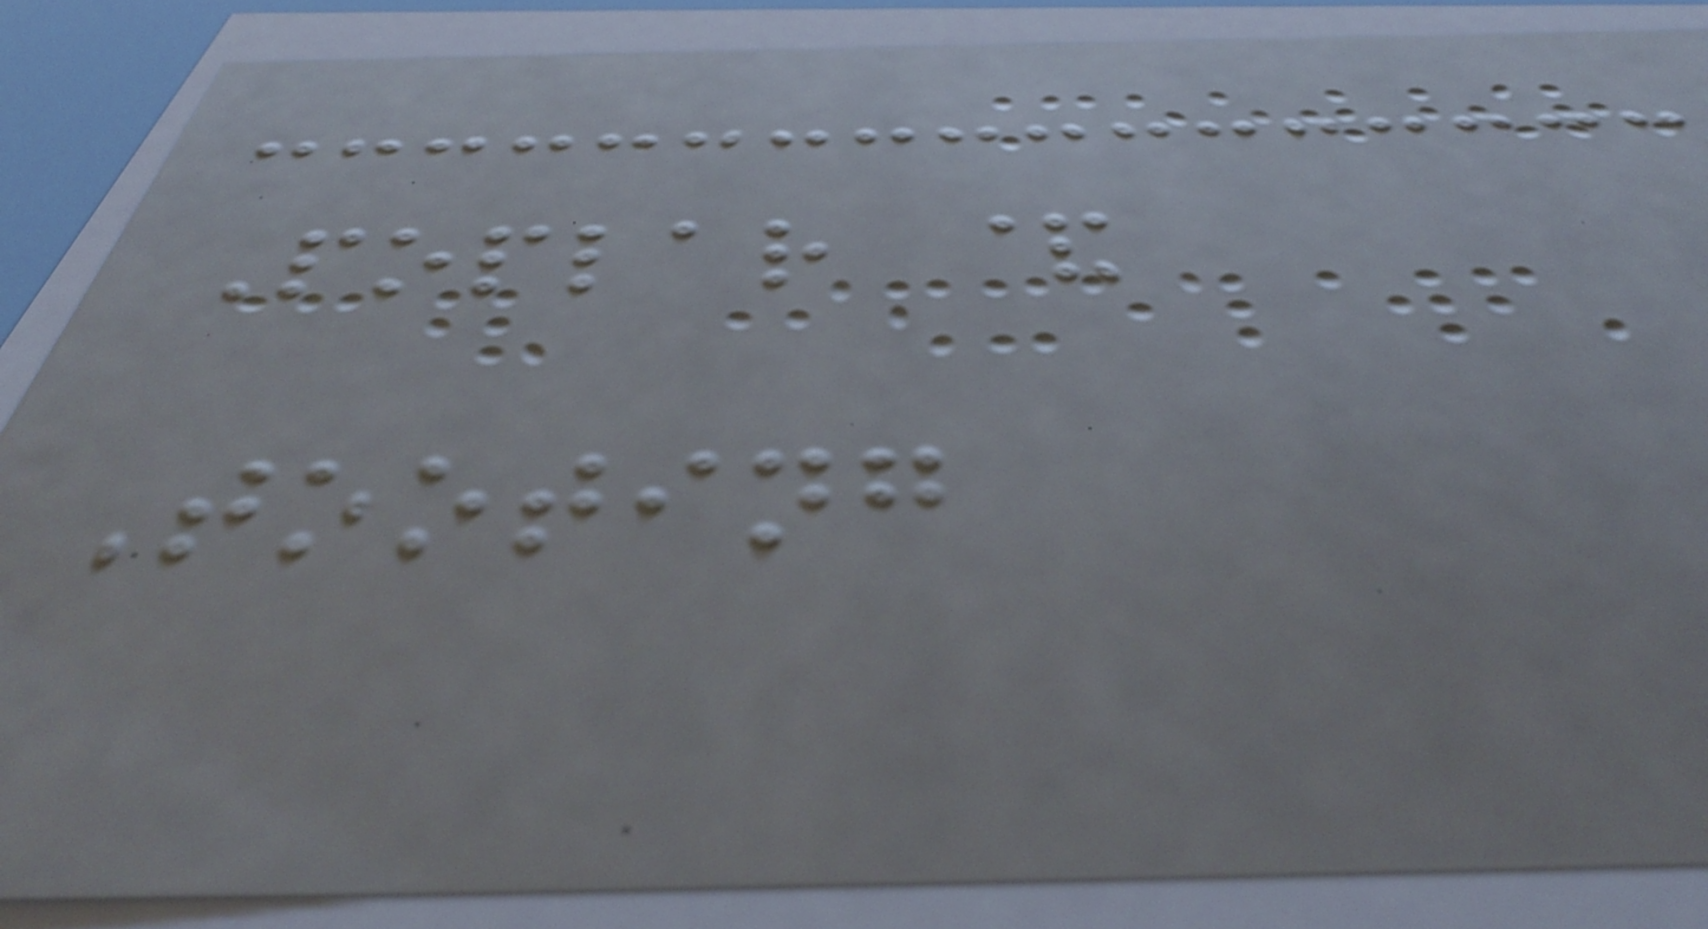Poplar &
Tooting
